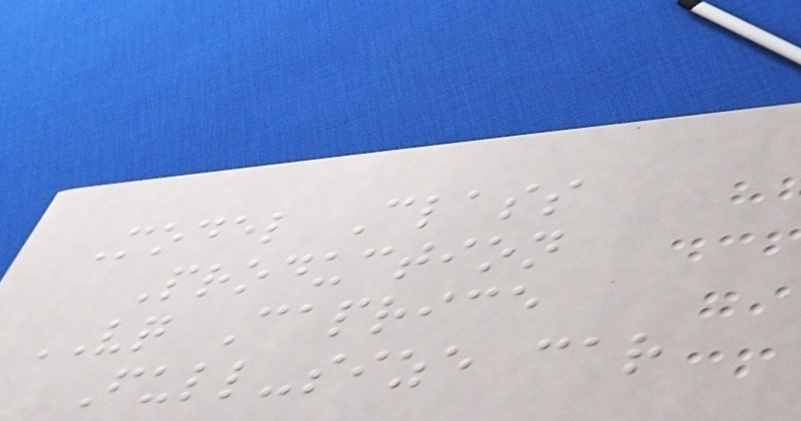Model Class
Production
VQ Caprice
Full-size car
